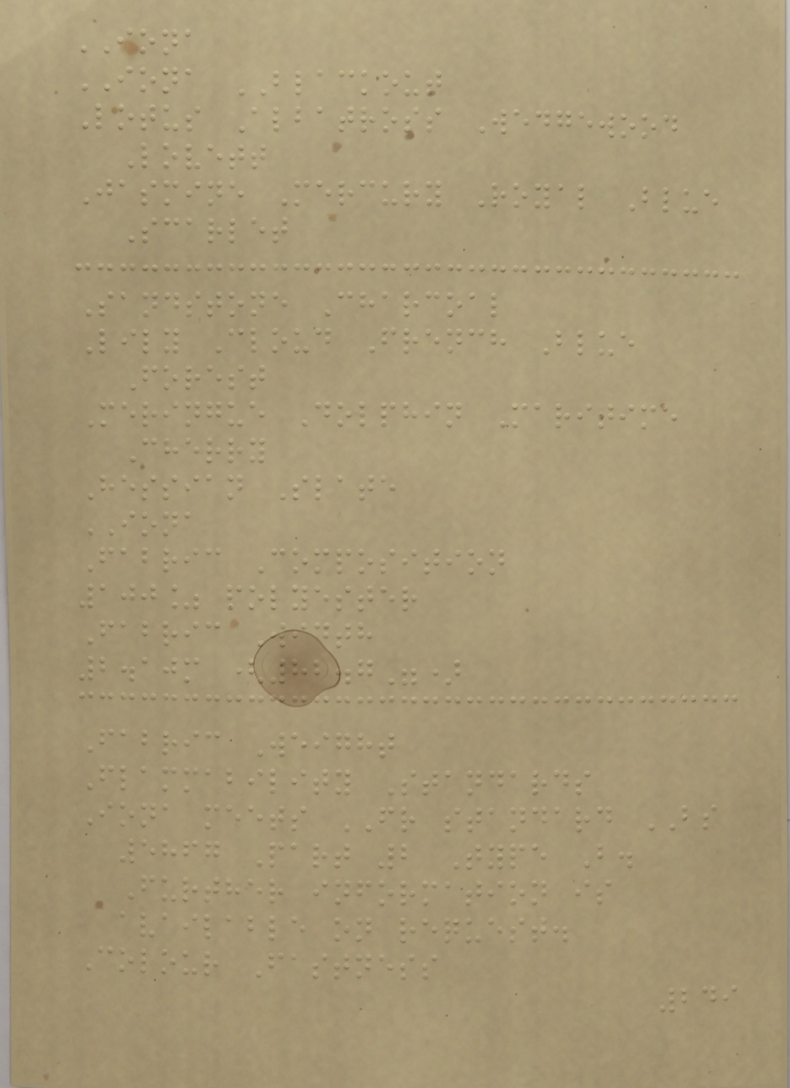IONA
IONA BLACKOUT
Lotus Albatross Wedgewood
Lovett
Jasmine Mercury Royal Blue
Scarlet
Sandstone Charcoal
Lily Cloud French Blue
Forest
Meringue Dolphin Maritime
Cherry
Hessian Slate
IONA
Fabric Composition
100% polyester
Fabric Width
2.10m (82.7")
Fabric Weight
Flammability Standards
Iona meets FR standard BS
5867 Part 2 Type B.
Further information is
available on request.
Colour Fastness
249
